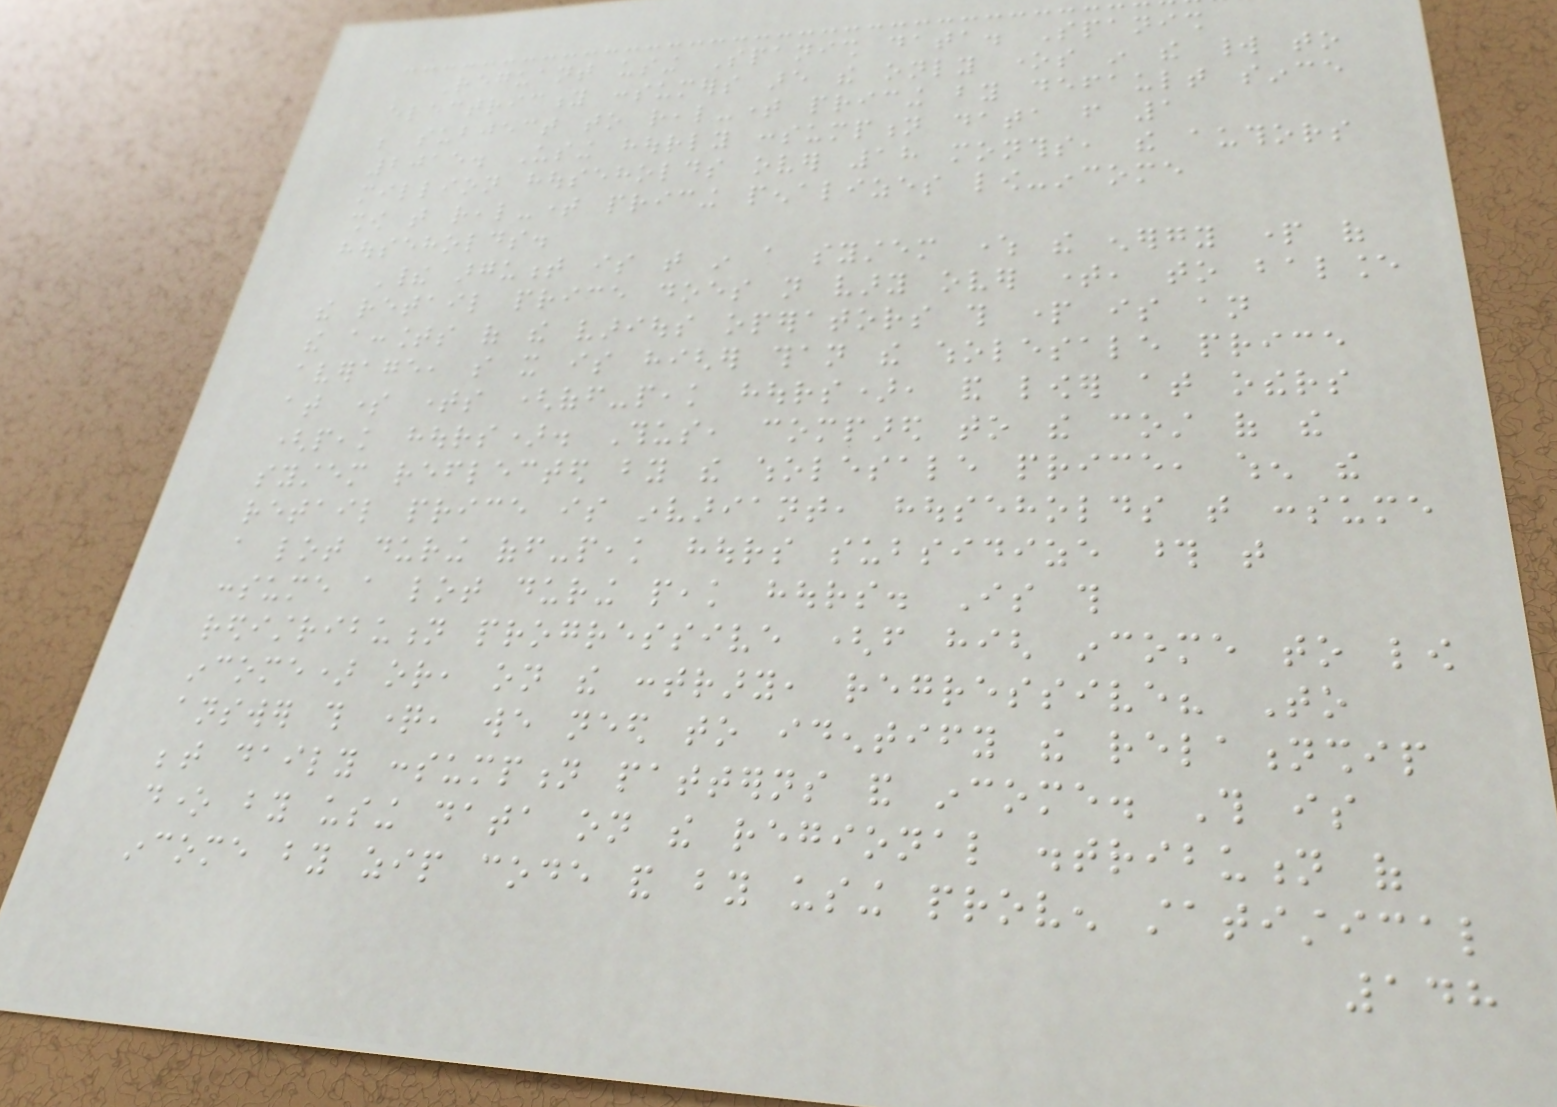Reguant using Spanish data. Spanish
electricity consumers are the only ones in the world to
be subject to real-time pricing by default since
2015. Using hourly consumption data from 1
million households over 18 months, the authors
show that real-time pricing penalizes low-income
households.
Their argument is that in a system where the energy part of
the retail price does not vary over time, to balance
the accounts of the various operators this part is an
average, so it is higher than the wholesale price
at some times (off-peak hours), and lower at others
(peak hours). Thus, compared to the cost of the
system reflected by the wholesale price, when the
retail price is invariant, households that consume
a lot during off-peak hours subsidize those that
consume a lot during peak hours. Is this
redistribution progressive (from high income to low
income) or, on the contrary, regressive? To
answer this question, we need to identify the relationship
between daily consumption patterns and income. This is
done by using data on the regional distribution of
income by zip code and by using proven statistical
148
